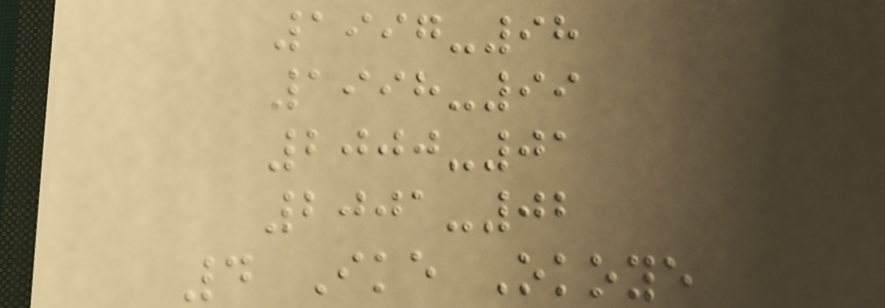1997-98
1998-99
2000-01
2001-02
4 Ike Okoye
